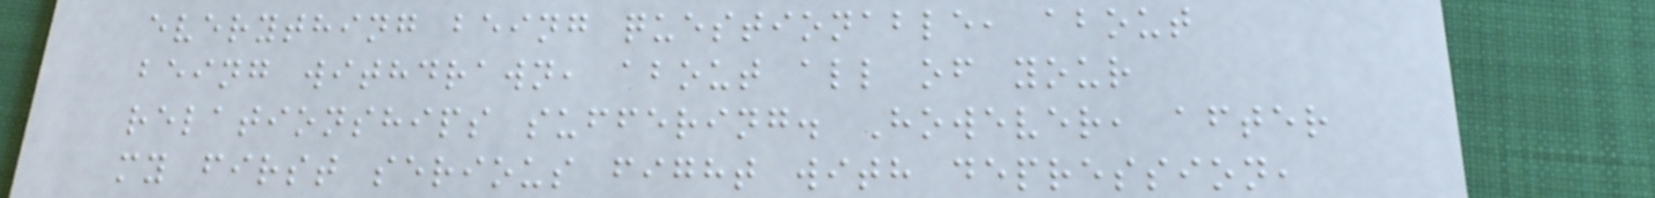everything being questionable, about
being withdrawn, about all of your
relationships suffering. However, after
my first serious fight with depression,
